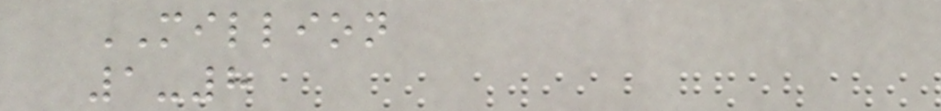MILLION
1-8
